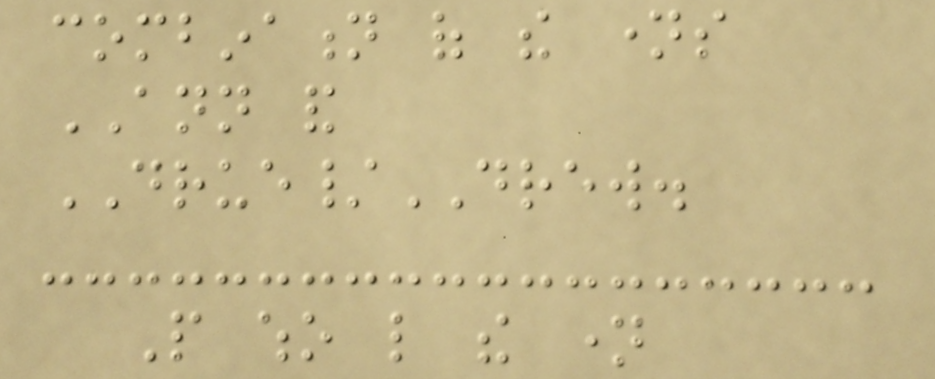combination of the names
ANN and
DRUE/DREW.
People who like the name
